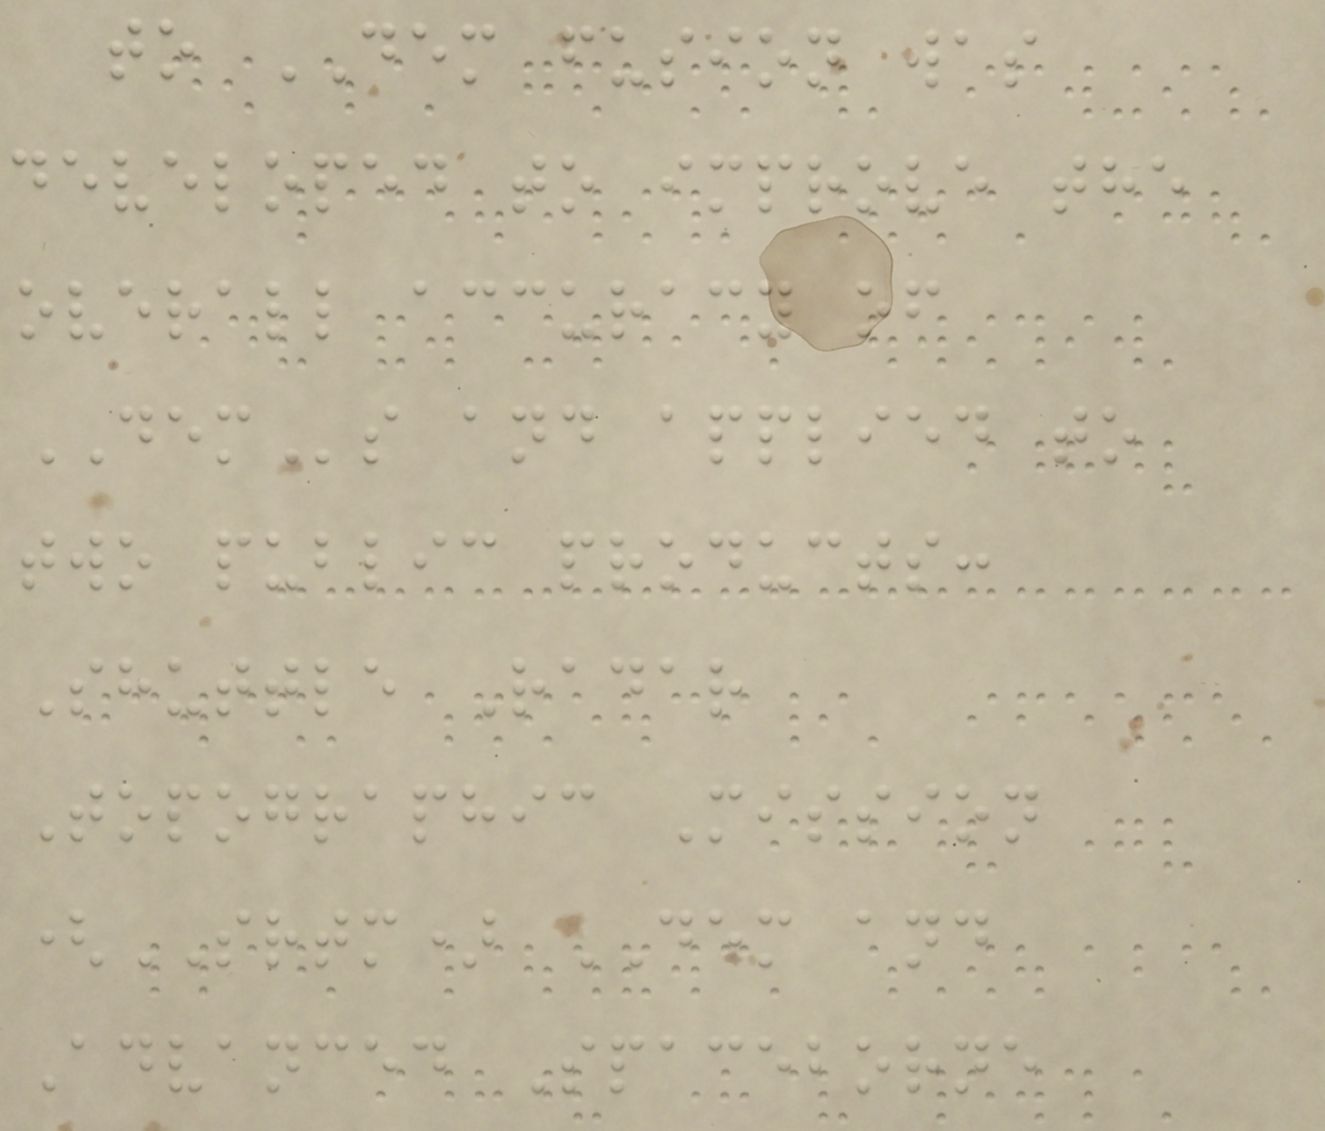to DEM fusion was
developed to improve the
overall accuracy of
DEMs and applied to
two public products:
Shuttle Radar
Topographic Mission
(SRTM) DEM and
Advanced Spaceborne
